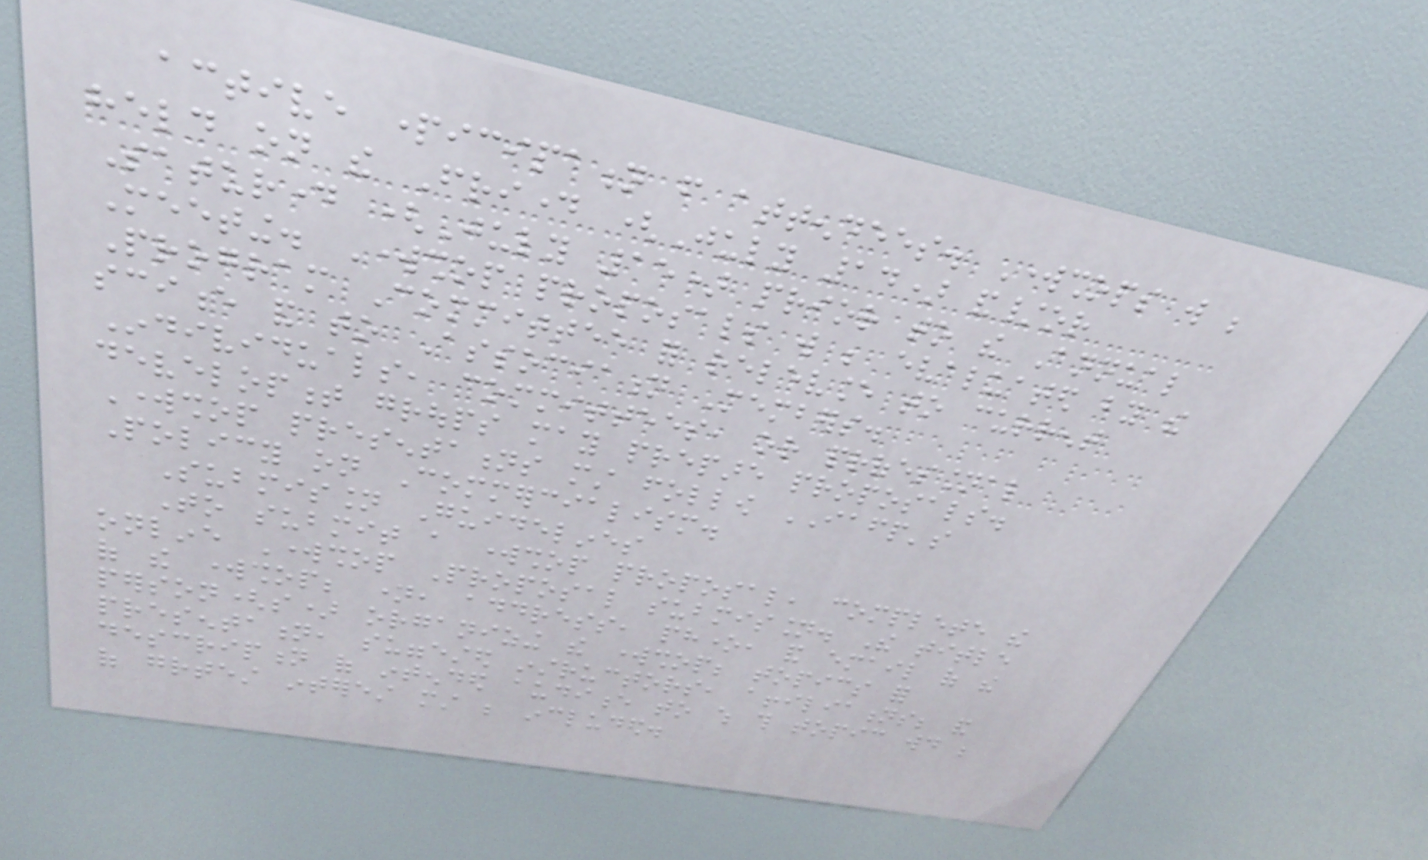active participation from attendees. Workshops will be
held on the Friday (July 14) and/or
Saturday (July 15) prior to the Annual
Meeting. Workshop proposals will be evaluated by the
Program Committee for relevance to current
science and to Association Members.
Individuals, committees, or professional
development groups may prepare proposals.
Workshop presentations must follow IAFP's
Policy on Commercialism.
Submission Guidelines
To submit a workshop proposal, complete the
online Workshop Proposal submission. The title
of the workshop; name, address, phone, and email of the
person(s) organizing the workshop; topics for
presentation, suggested instructors, affiliations; and
description of intended audience to which this topic would be
of greatest interest must be included.
